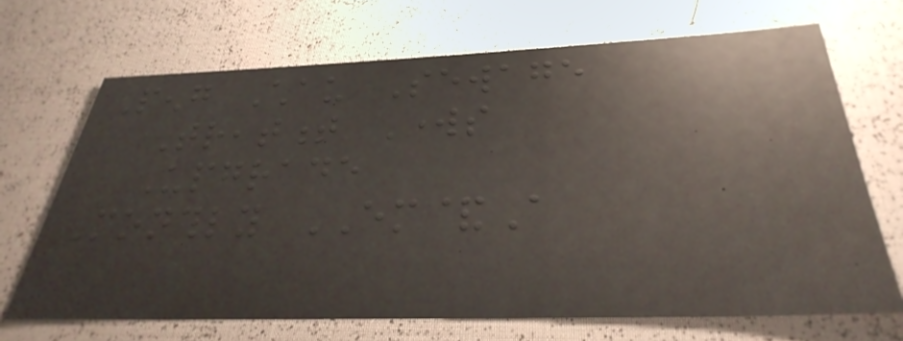Peng Chau Sewage
Treatment Works
Upgrade
Monthly EM&A
